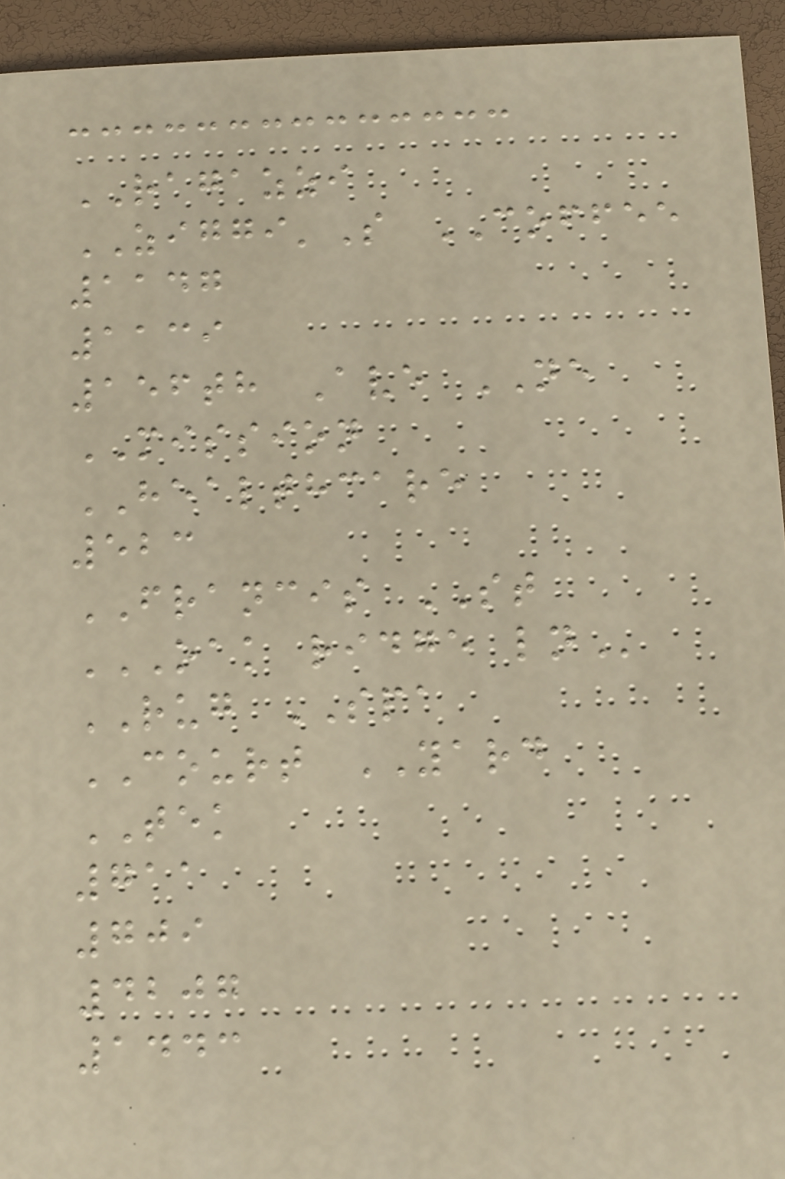RAGAZZI
ZIGGI'S COFFEE
1147
1139
156th Ave NE
MISSION
HEALTHCARE
523
FRANCIS ST
OAK RIDGE LN
RUG SPA
COURT YARD
TEK
711
709
4207
1443
